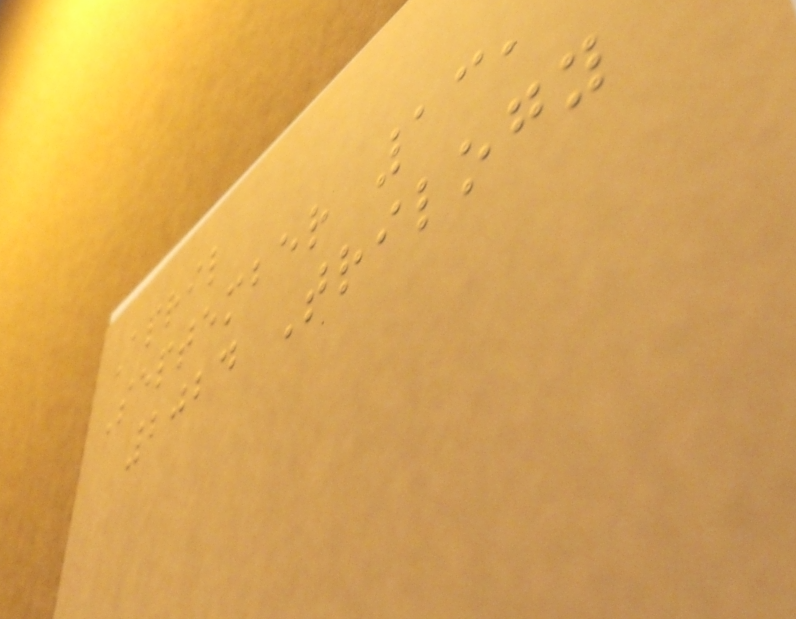April
September 13,
2024 Trilogy
